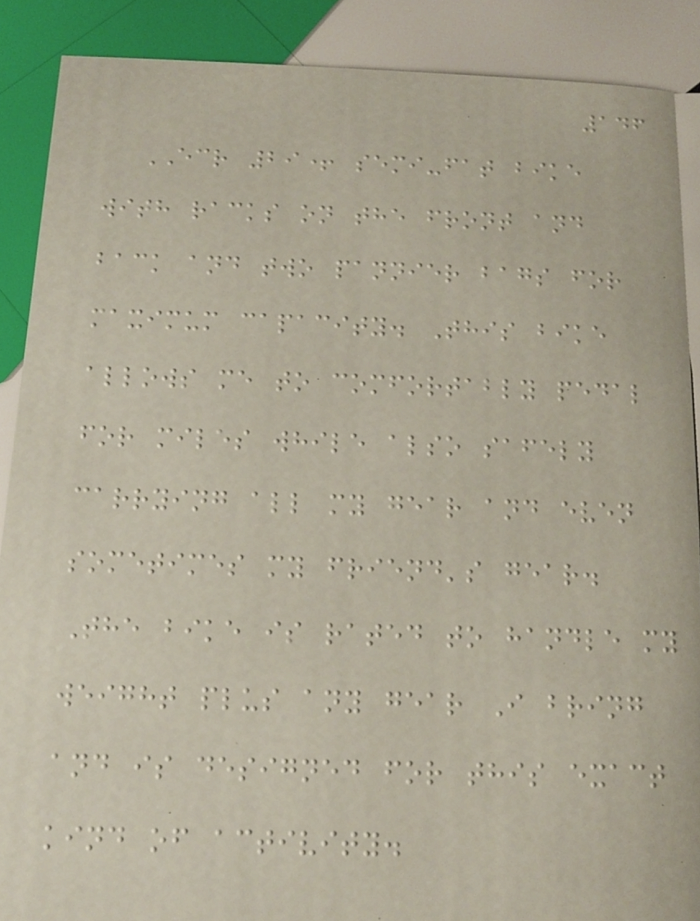146
ECR 29+ semi-fat bike
with racks on the front and
back and two pannier bags for
maximum capacity. This bike
allows me to comfortably pedal
for miles while also safely
carrying all my gear and even
sometimes my friend's gear.
The bike is rated to handle my
weight plus any gear I bring
and is designed for this exact
kind of activity.
